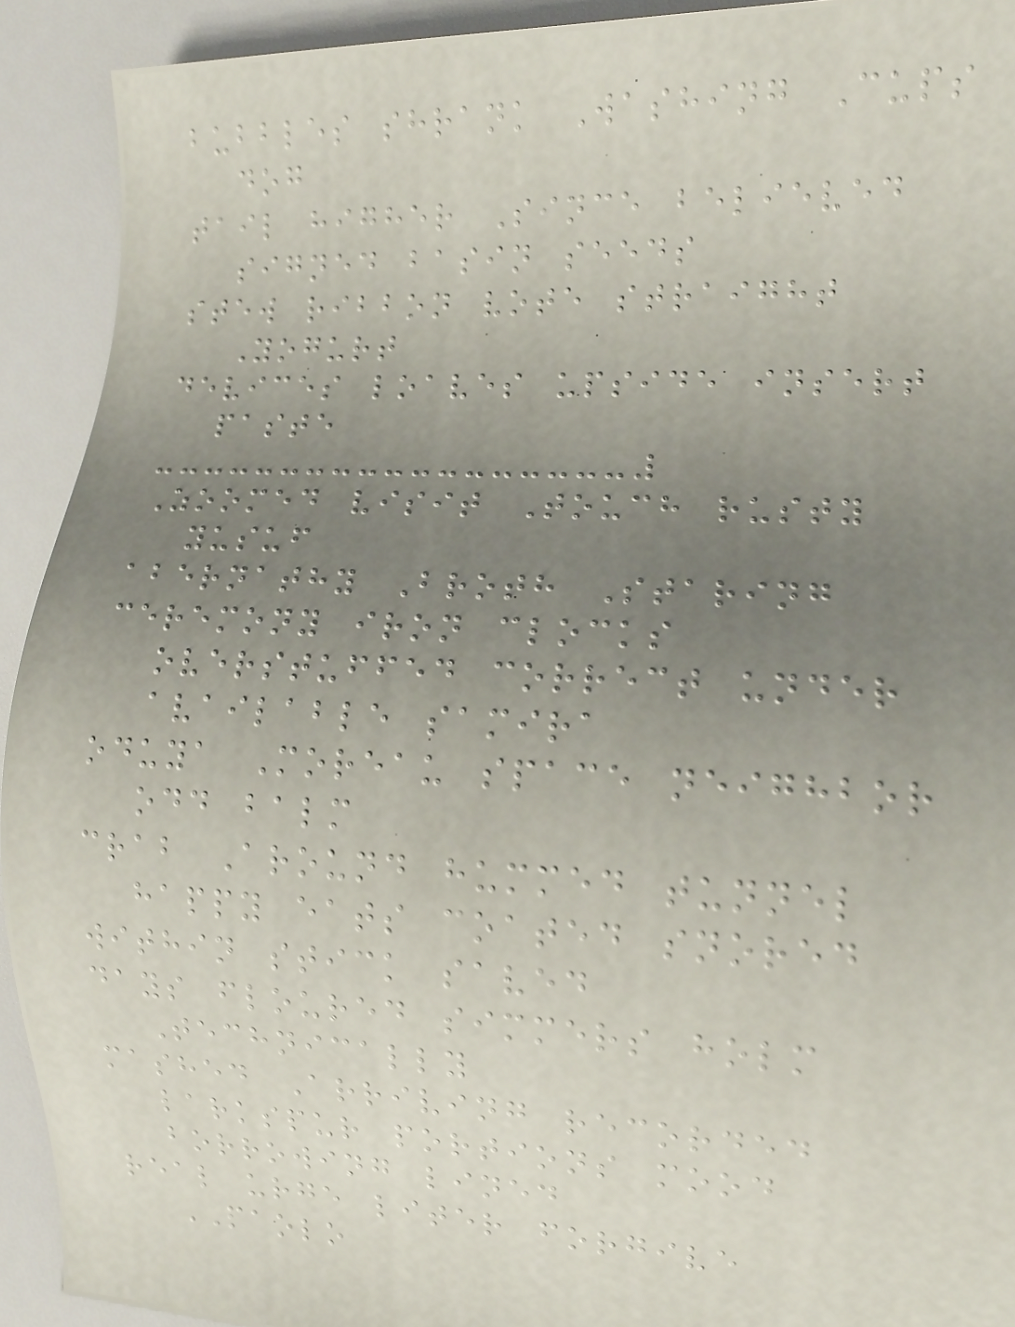bubbles shrank Washing Cups
dog
tail higher Since believed
signed basin seeds
stew ribbon vote straight
Yogurt
devices loaves upside insert
paste
Zoomed visit Touch rusty
yusuf
abernathy Broth Staring
ceremony iron clocks
overstuffed correct under
available samira
oduya Moreau space neighbor
odd balm
crab Around hummed tunnel
happy eats coated snored
within stick saved
days floured simmers holm
Technically
mashed Arriving recorded
larkspur portions mood
borrowing lined
real urge liter forgive
PAOLO
